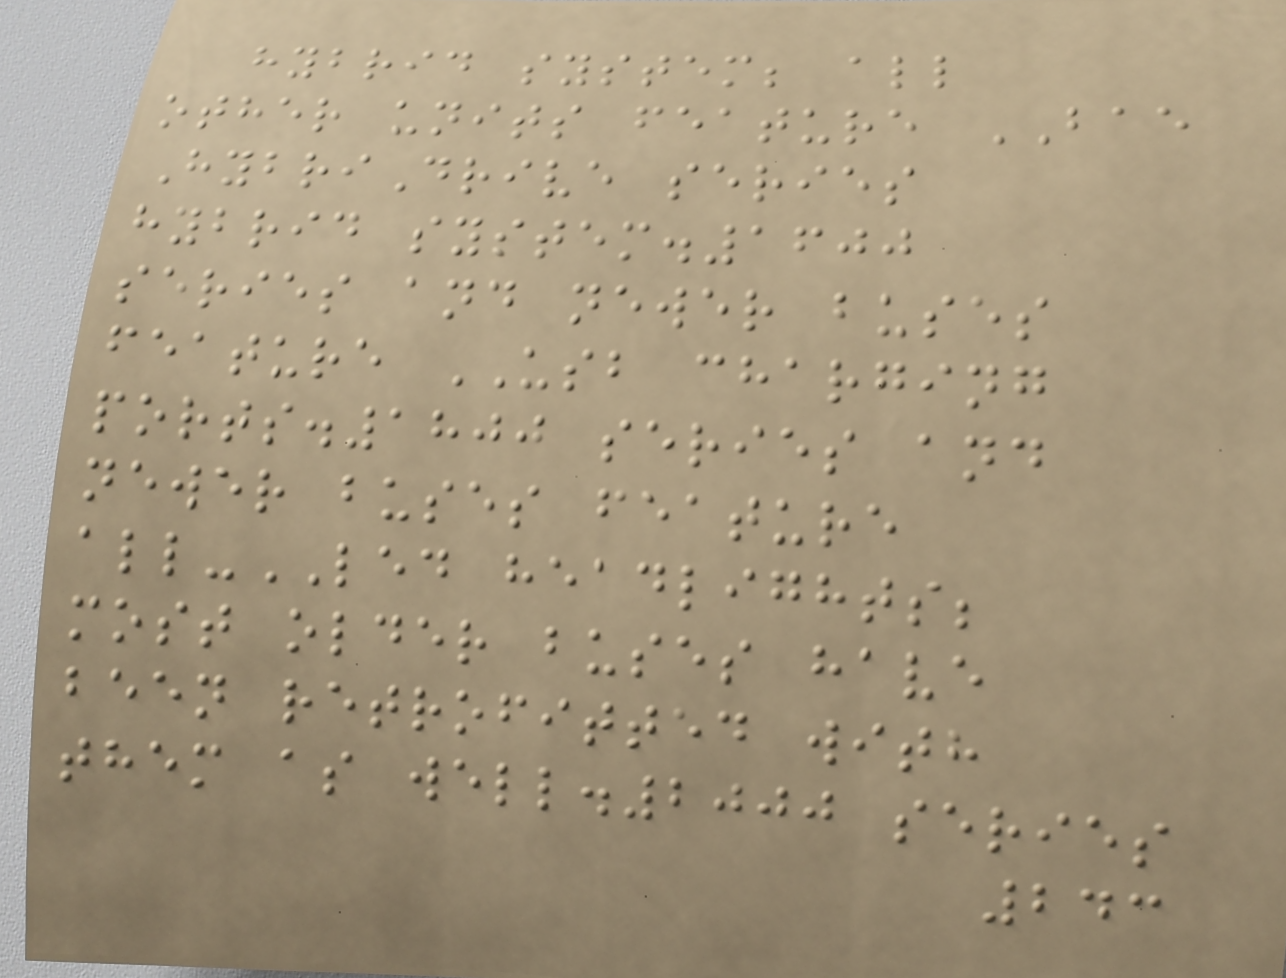hybrid system; all
other units feature BAE
HybriDrive series
hybrid system.1600
series and newer buses
feature USB charging
ports.1800 series and
newer buses feature
all-LED headlights;
most older buses have
been retrofitted with
them as well.2000 series
243
